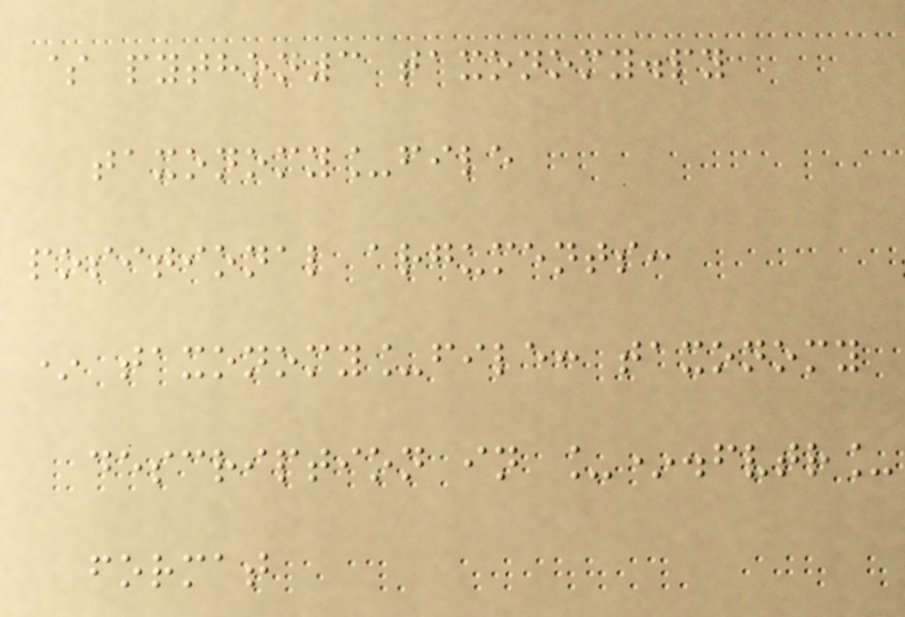$ python3 taxonomy.py
taxonomy_file
positional arguments:
* taxonomy_file: taxonomy
description in _*.fvtr_
format
